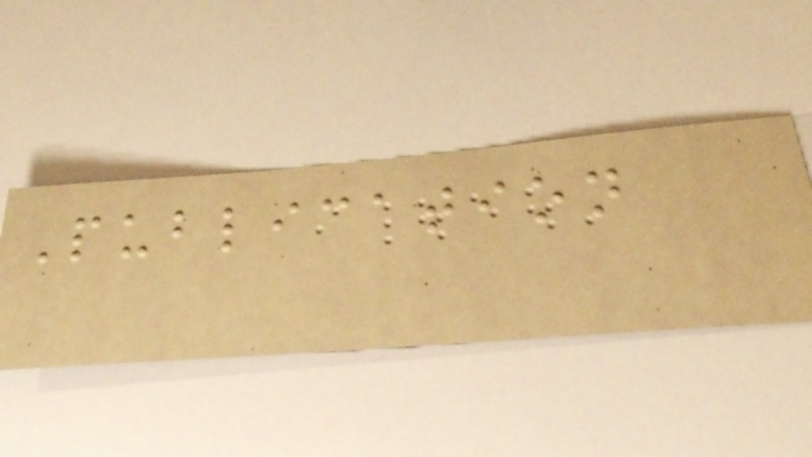Publication
